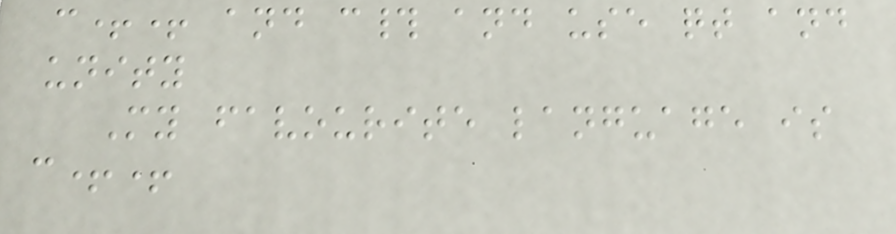c++ and c# and use qt and
unity
My favourite language is
c++
